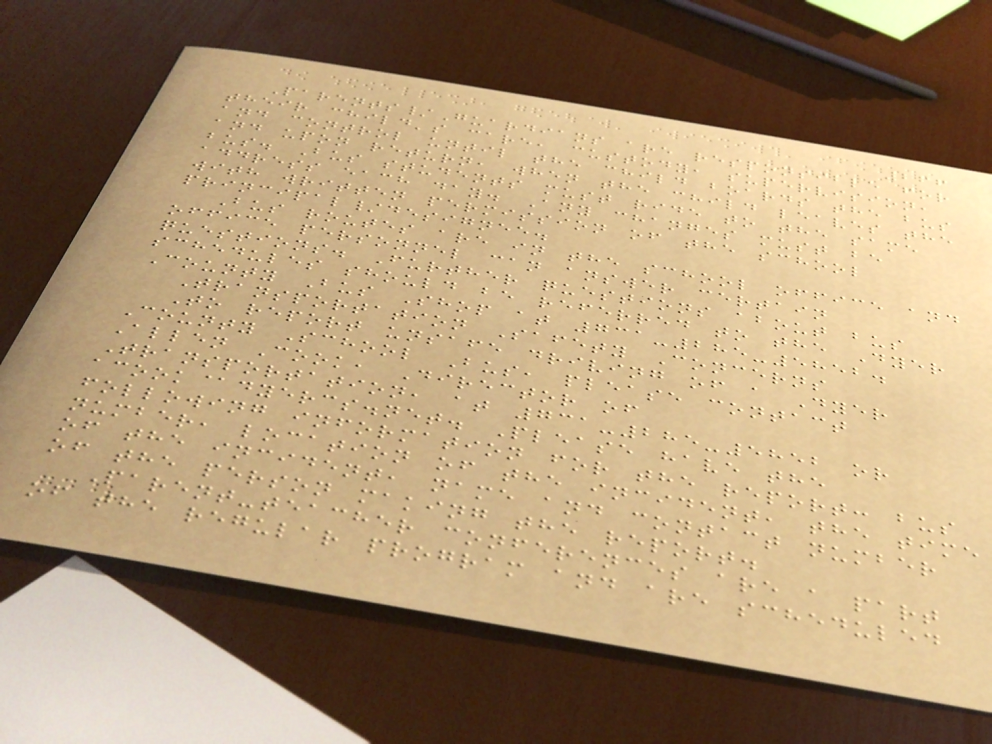266
Parents/Guardians are responsible for
their child's care, custody, supervision,
and control until the child boards the bus
and upon return, when the child leaves the
bus. Bus students must ride to the same
address each day. Any changes must be
with written permission of the school
principal/designee.
Bus routes are in the school office and
office personnel can answer certain
questions. Further questions about bus
schedules should be referred to the Dyer
County Bus Shop at 731-285-5852.
Transportation Safety Concerns
To report unsafe driving of a Dyer
County School Bus, please contact
Allen Cook, Director of
Transportation, at 731-285-5852 or
acook@dyercs.net. Please have the
following information for the report: bus
number, location of the incident, the time
of the incident, name and contact number
of the person making the report.
Parent-teacher conferences are a part
of the regular program and are scheduled
